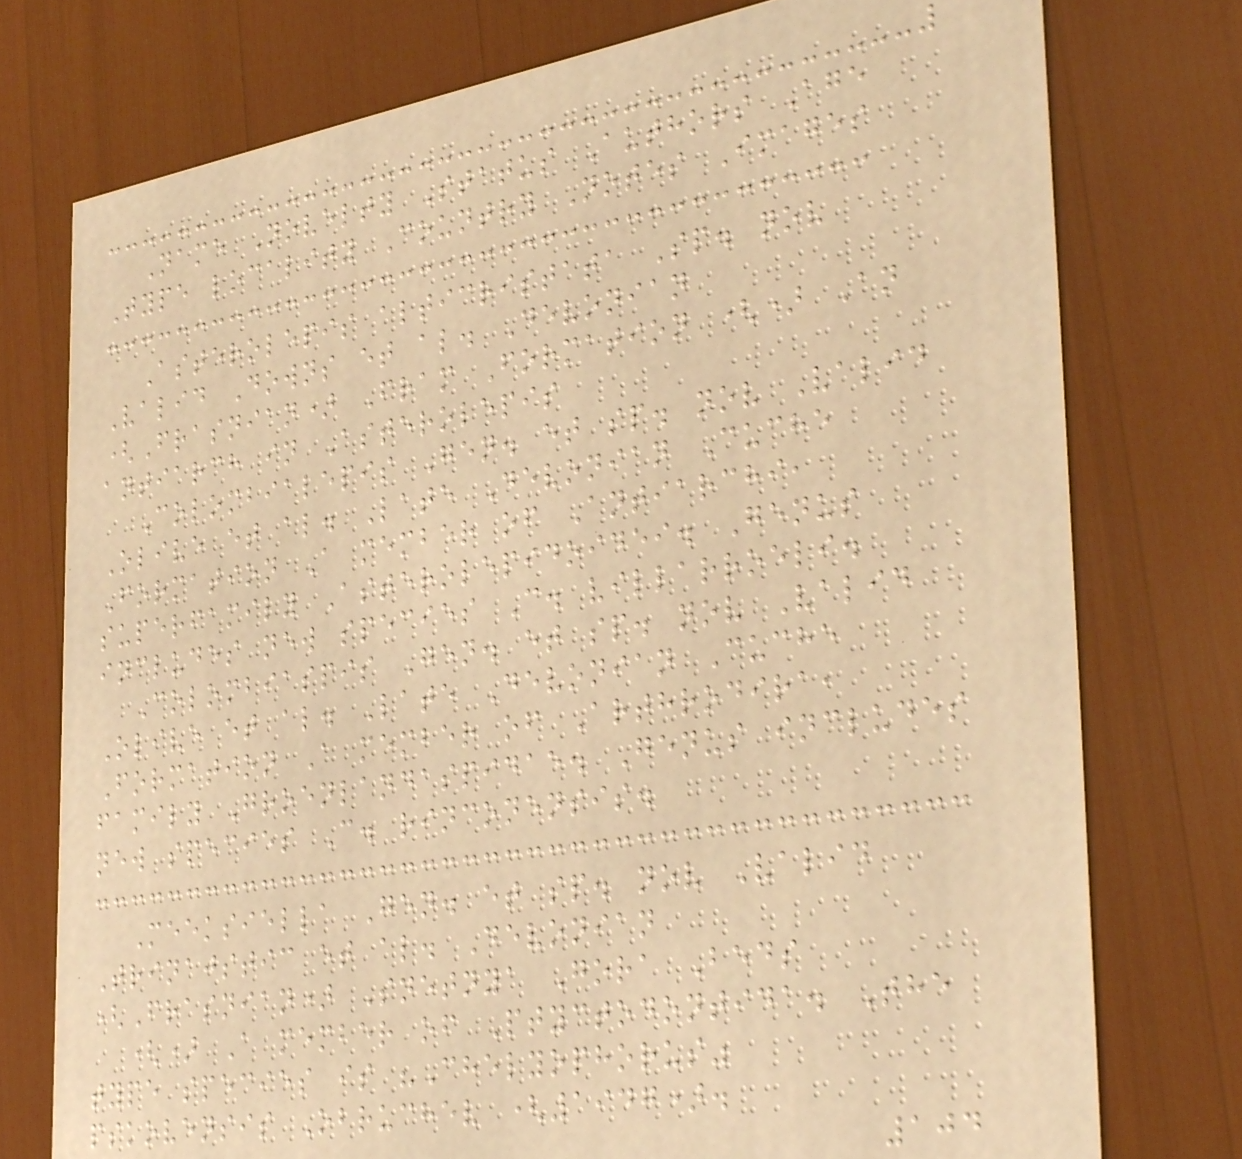Name Novelty Status Authors Age
Type locality Country Notes Images
Asterolepis alticristata Sp. nov
Valid Downs et al. Devonian
(Frasnian) Fram Formation () An
antiarch in Asterolepis
Colombialepis Gen. et sp. nov Valid
Olive et al. Late Devonian Cuche
Formation A member of Antiarchi,
superfamily Asterolepidoidei. Genus
includes new species C. villarroeli.
Colombiaspis Gen. et sp. nov Valid
Olive et al. Late Devonian Cuche
Formation A member of Arthrodira,
family Groenlandaspidae. Genus includes
new species C. rinconensis.
Meeksiella Gen. et sp. nov Valid
Trinajstic et al. Devonian
(Frasnian) Snetnya Gora Beds
() A member of Ptyctodontida. The
type species is "Chelyophorus"
pskovensis Obruchev (1947).
104
